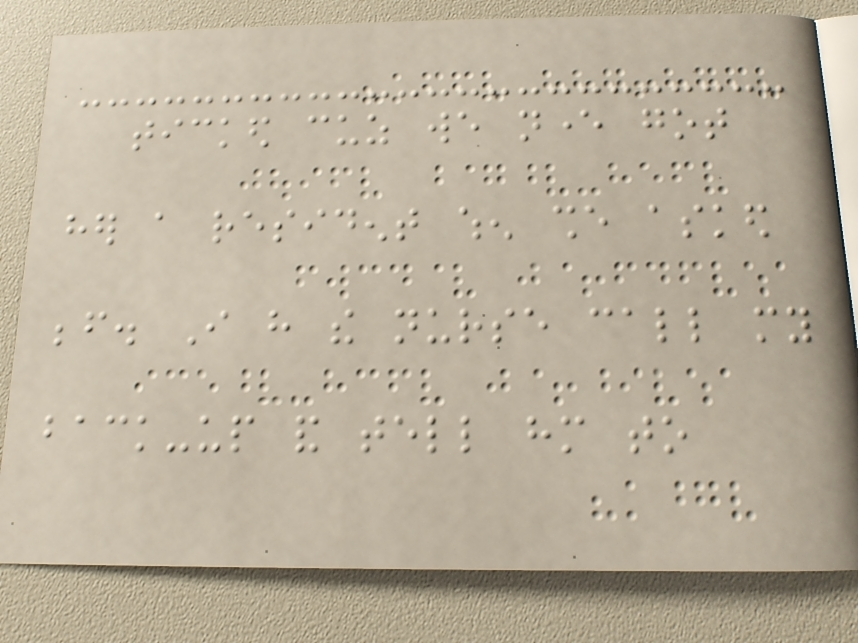ticked cuz we never got
her a resident when she asked
before. I have the nurse call my
back-up and tell him to
